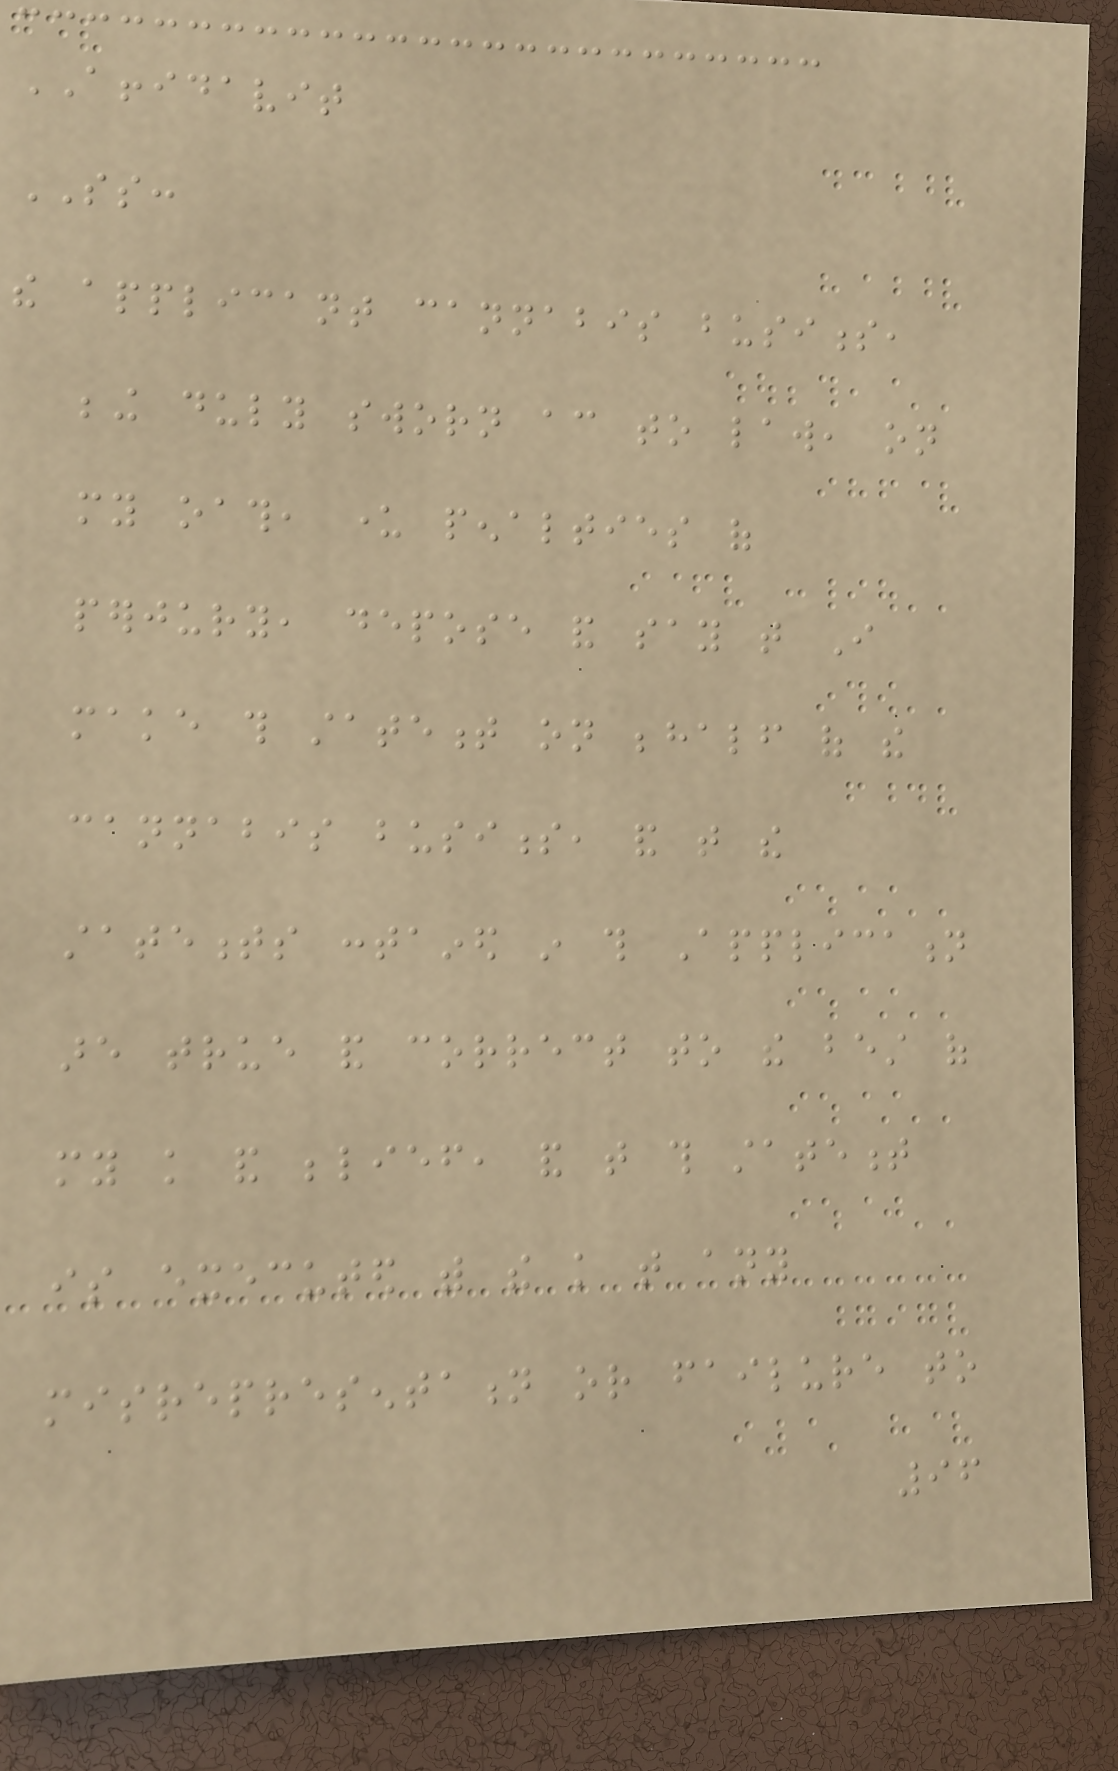AFFIDAVIT
SS:
the applicant cannabis business,
being duly sworn according to law, on
my oath, under penalties of
perjury, depose and say that I
make this statement on behalf of the
cannabis business, and that the
statements contained in this Application
are true and correct to the best of
my knowledge and belief, and that this statement
is executed with the knowledge that any
misrepresentation or failure to
96
